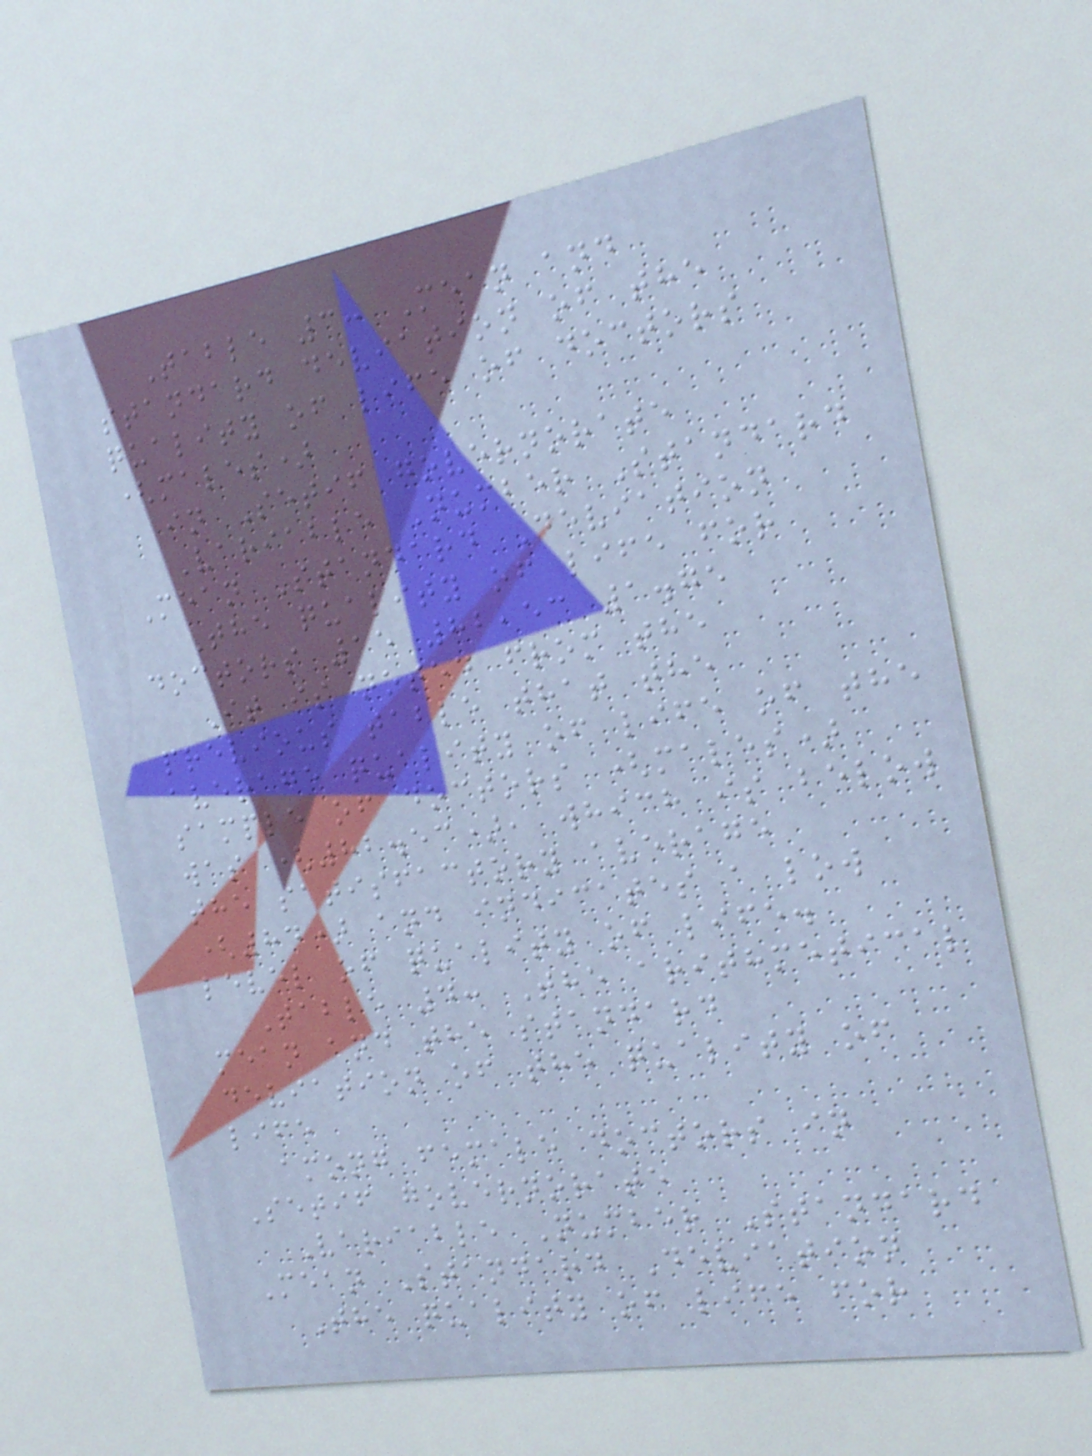Table 3: Mean and
standard deviation of the
quality of life of doctors
(males)
in Setif governorate
Variable Number Standard
Mean Standard Deviation
The quality of life for
doctors 15 82,53 1.75
It is noted from the
previous table that the
average quality of life of the
sample of doctors (males)
was (82.53), which is below
the satisfactory average
(84) and indicates a low
level of quality of life.
Table 4: The arithmetical
mean and the standard
deviation of the quality of
life
among female doctors in
Setif governorate
Variable Number Standard
Mean Standard Deviation
The quality of life for
